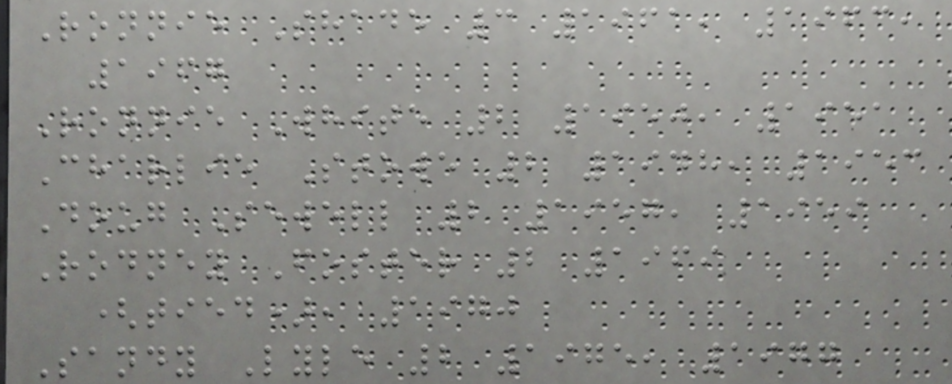Ronnie Shade 3 1961, 1963,
1967
Ronnie White 2 1950, 1951
Charlie Stowe 2 1948, 1953
Doug Sewell 2 1957, 1959
Rodney Foster 2 1969
(tied), 1970
Sandy Lyle 2 1975, 1977
